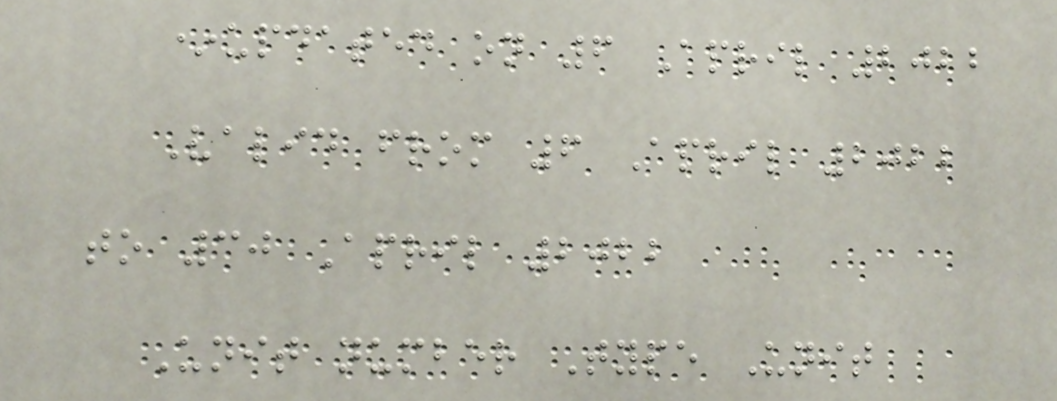*updated on 6 April 2022
Valid from 6 April 2022
to 30 April 2022
Unit number Type Unit
